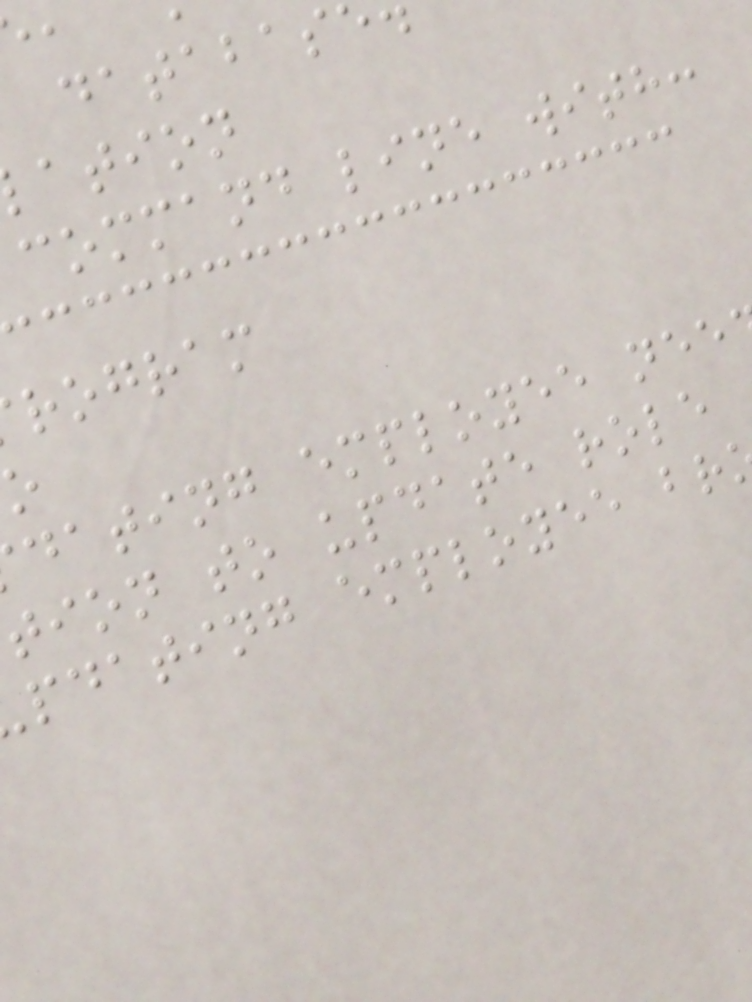databas
ation
command line with:
rogram
dating employee nee
tion to update role
pdating employee br
